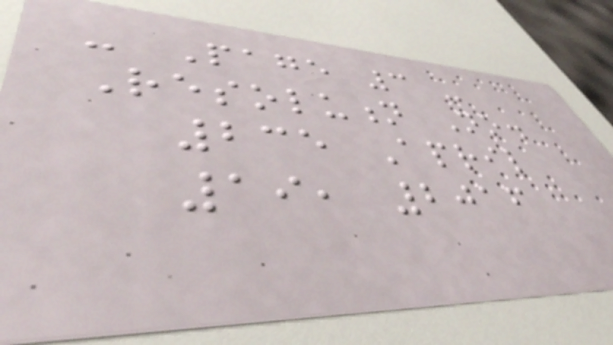- Page 3 -
Resolution No.
235 April
19, 2016
